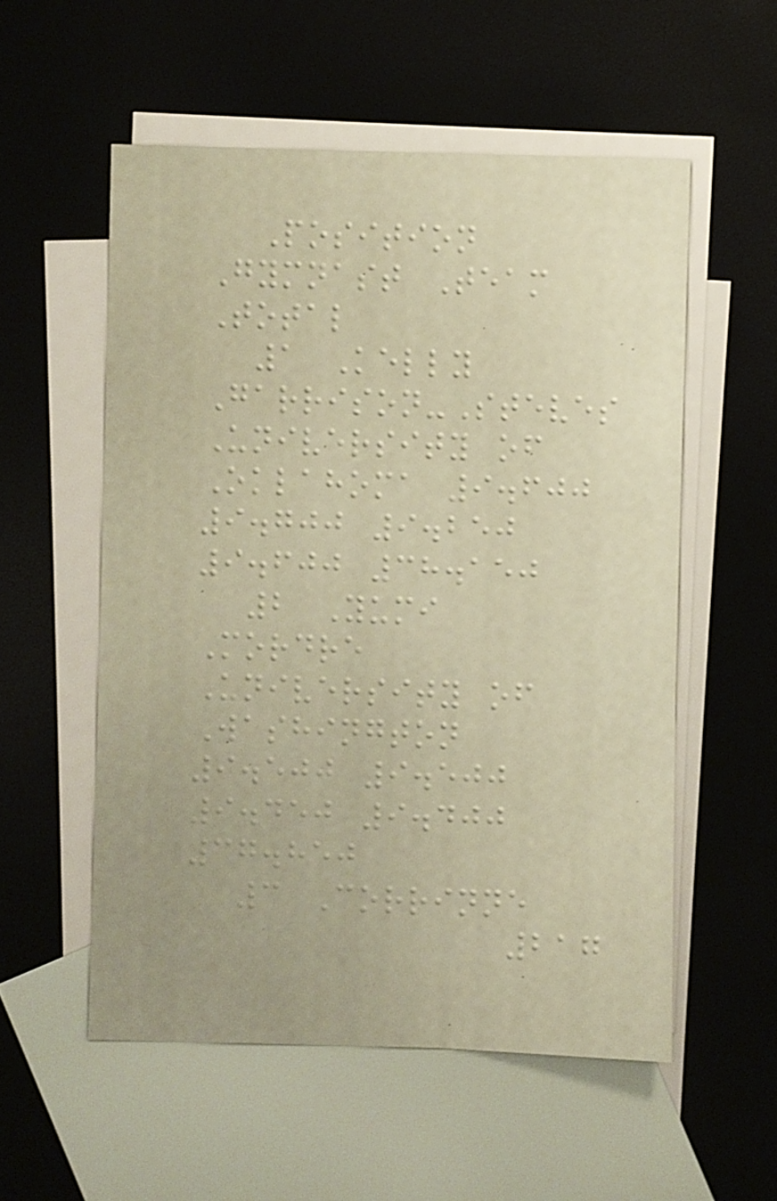Position
Gymnast Team
Total
1 Kelly
Garrison-Steves
University of
Oklahoma 9.600
9.700 9.250
9.600 38.150
2 Yumi
Mordre
University of
Washington
9.500 9.500
9.450 9.400
37.850
3 Corrinne
217
